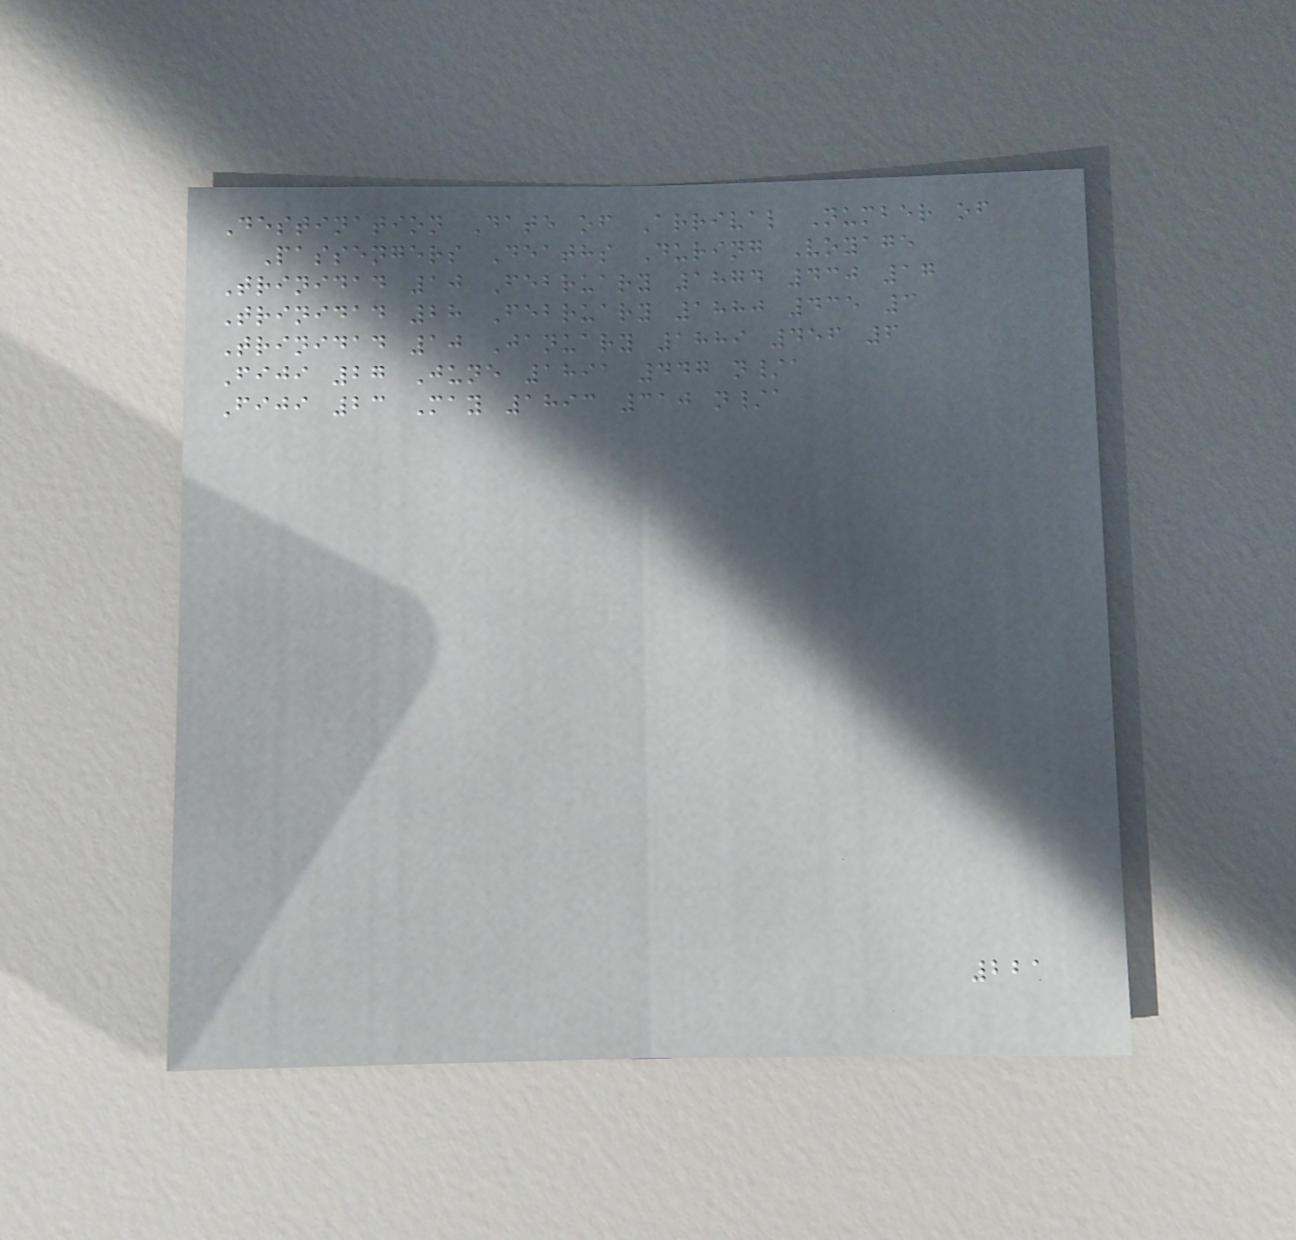Destination Date of Arrival Number of
Passengers Deaths During Voyage
Trinidad 10 February 1874 430 17
Trinidad 28 February 1880 435 3
Trinidad 10 January 1889 456 6
Fiji 27 June 1891 447 n/a
Fiji 23 May 1893 310 n/a
221
